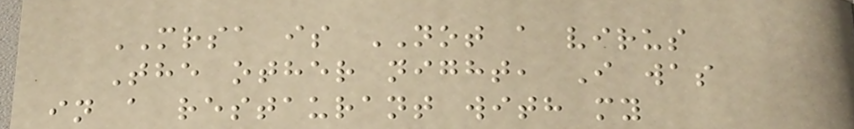MRSA is NOT a virus
The other night, I was
in a restaurant with my
